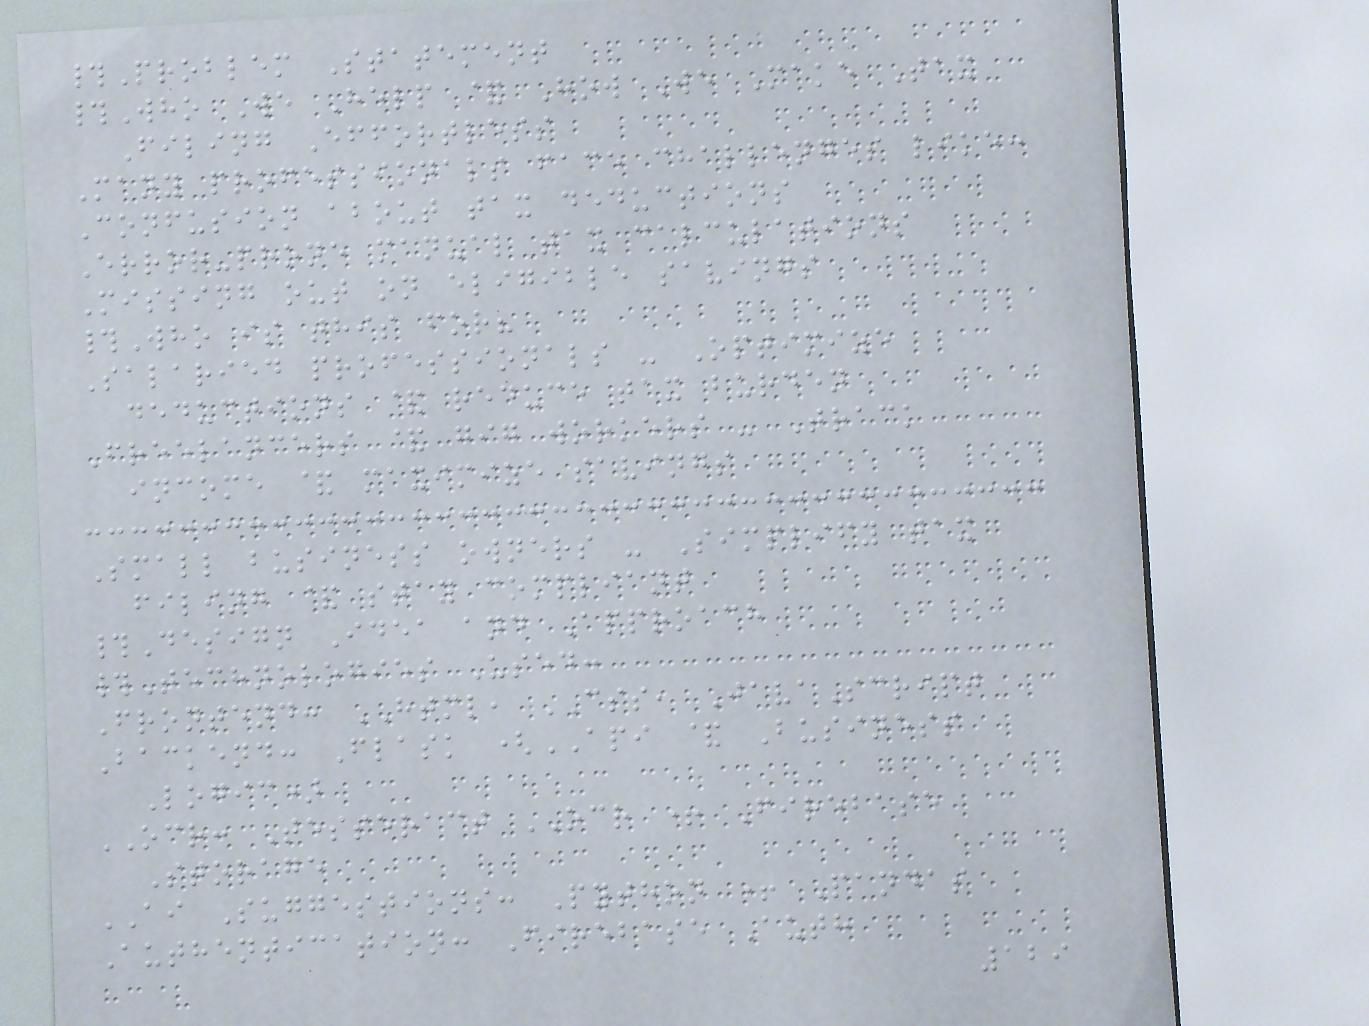#Problem Statement
#Who We Help & How We Make Tax
Filing Effortless
Many professionals face challenges like:
Confusion about tax deductions
Error-prone manual tax calculations
Missing out on eligible savings
#Who is this for?
Salaried professionals - Optimize
deductions & reduce tax burden
Freelancers & gig workers - Track
income & maximize savings
Small business owners - Simplify tax
filing & stay compliant
#Design Idea and Approach
#Technologies Used:
Frontend: HTML, CSS, JavaScript
Backend: Flask (API & Business
Logic)
OCR: Tesseract OCR + Firebase
Storage
AI Suggestions: Python + Pandas
Authentication: Firebase Auth
129
